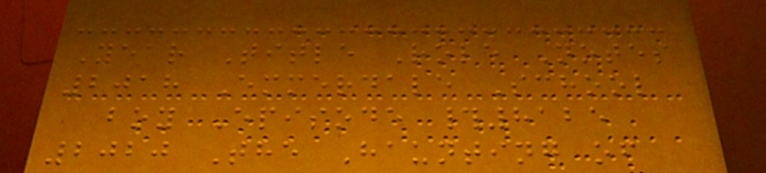Year Title Role Notes
2018 Emmerdale School
boy Episode #8125
2020 The Haunting of
